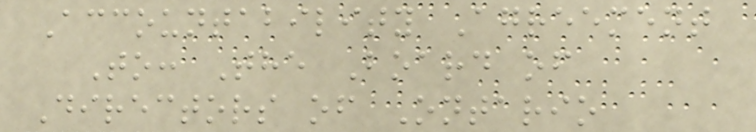Accountability Agreement
To: The Board of
Directors of Ontario
